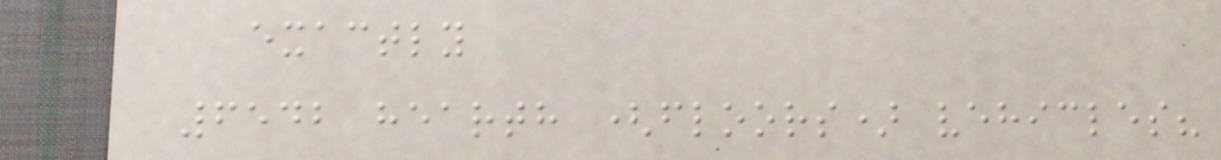exactly
6542 hearth (floors) vehicles?
